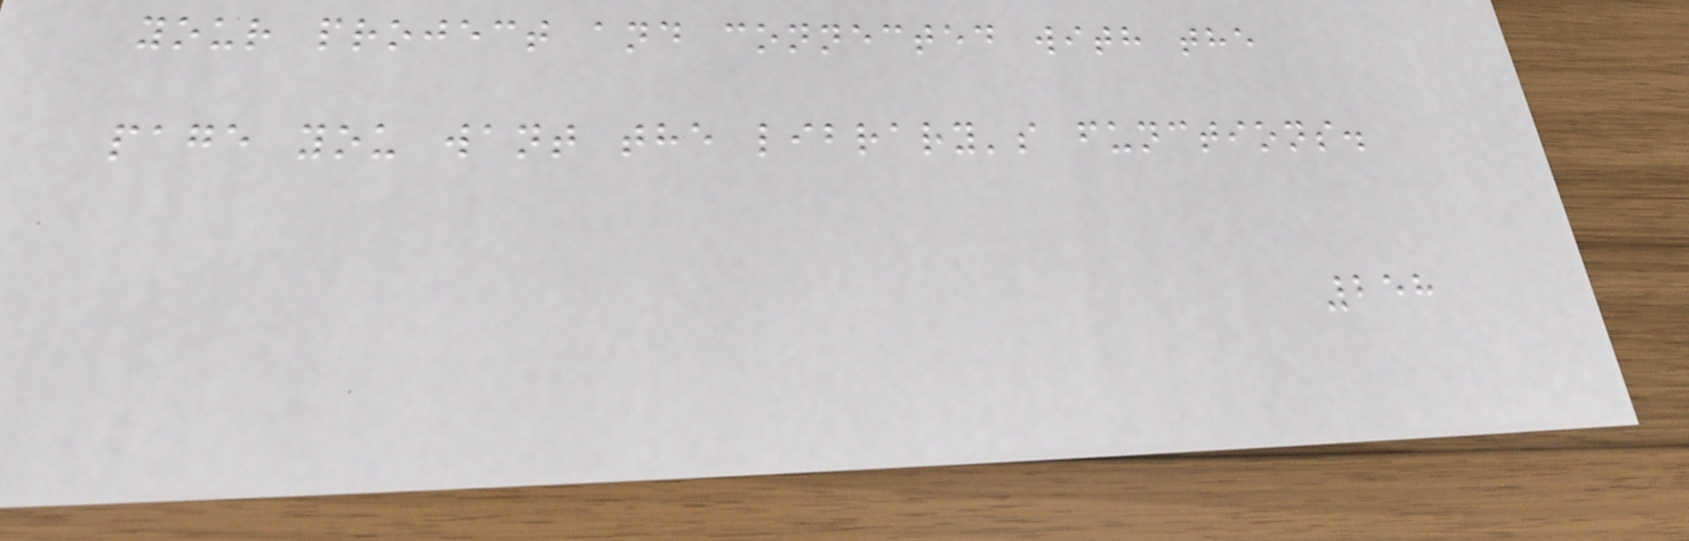your project and connected with the
page you want the library's functions.
258
